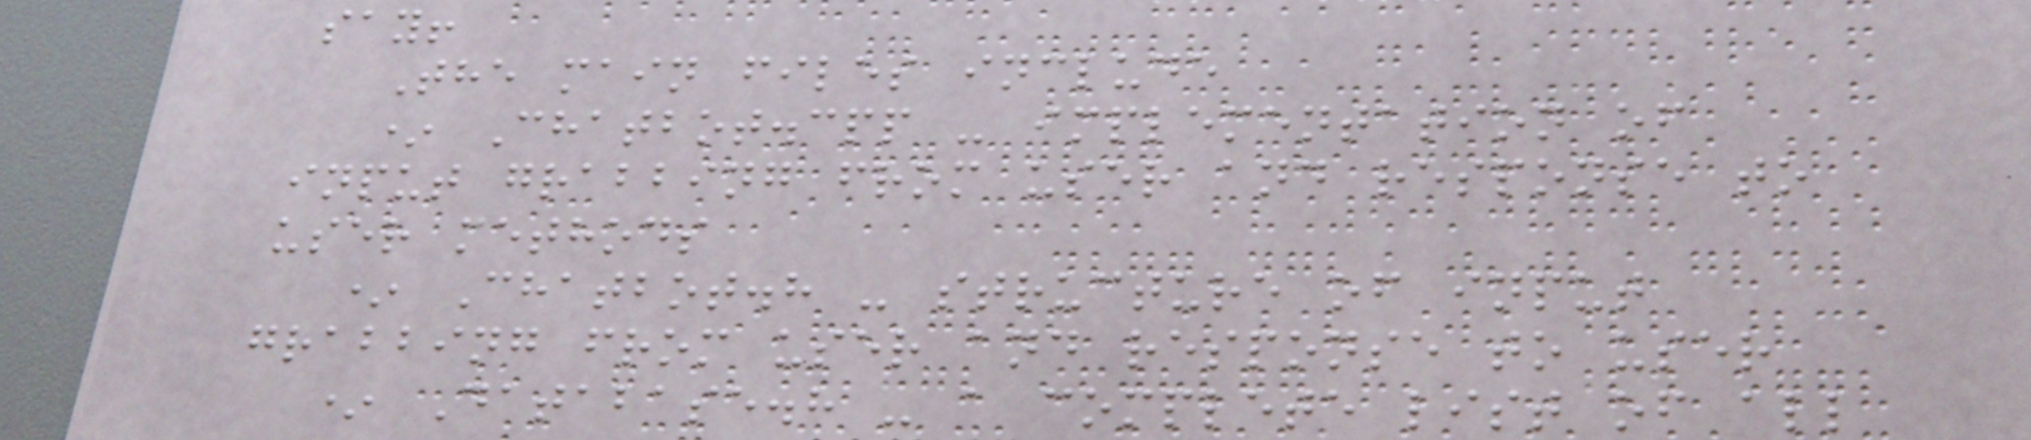say!
The main files include
* Chatbot.cpp - implementation of
input grabbing from user and response to
user methods
* Chatbot.h - structure of input
grabbing from user and response to user
* Database.h - a complete list of all
